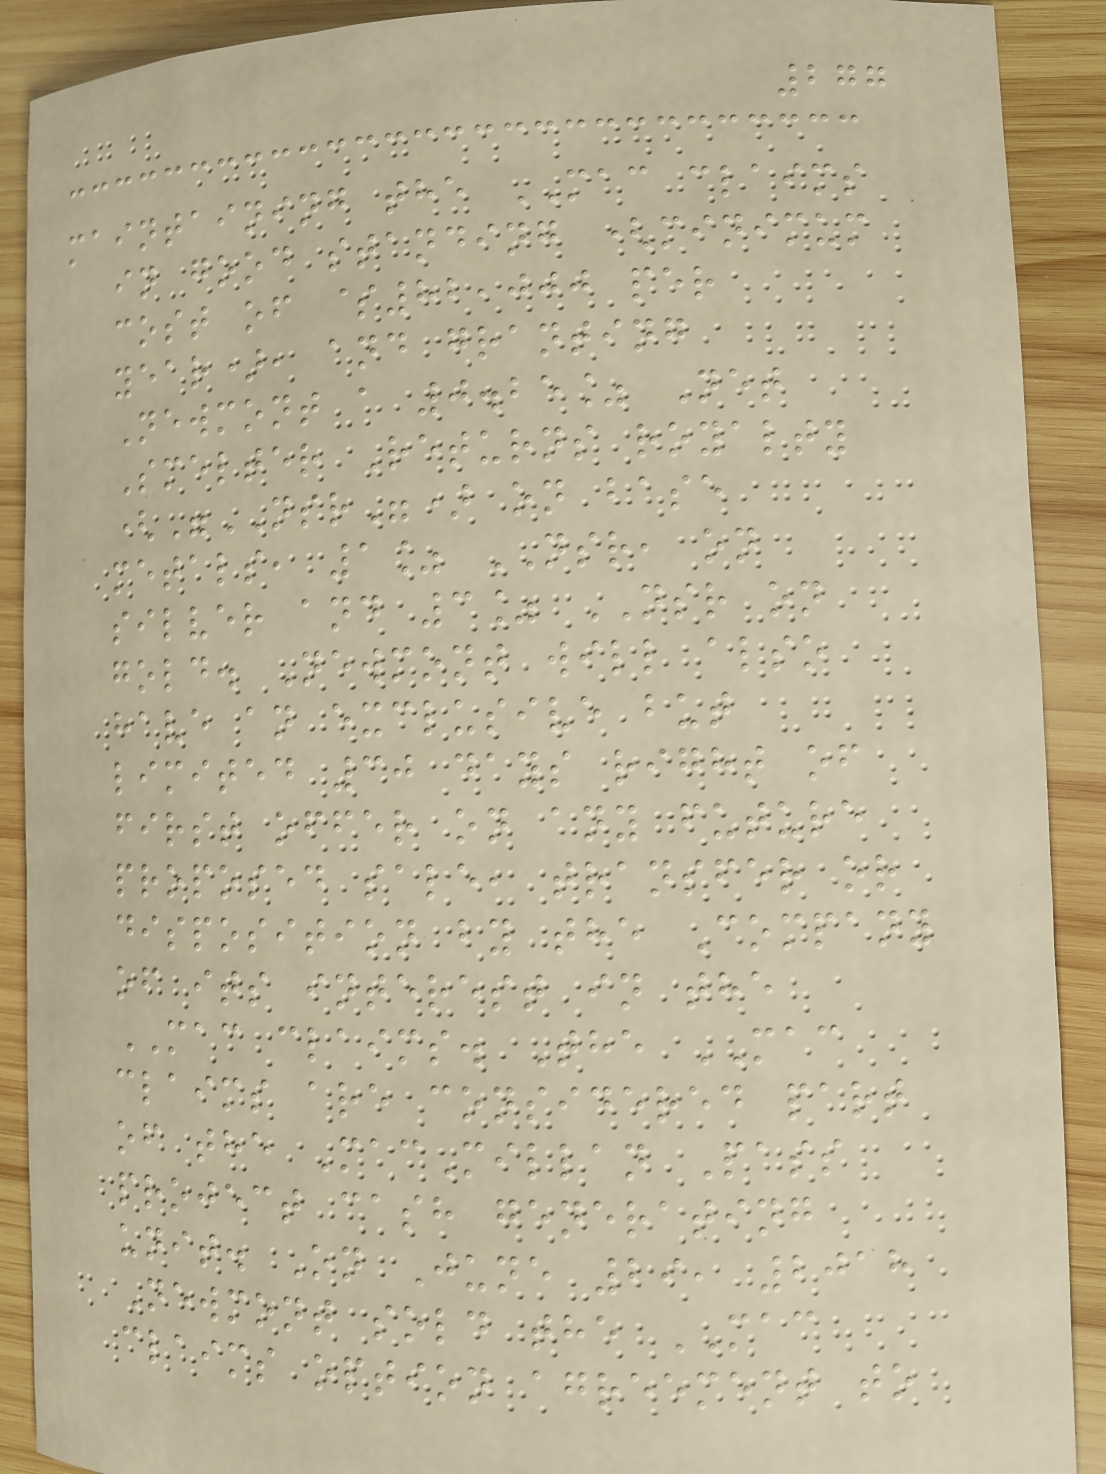277
maintaining the MAC claims
in good standing (minimum
cost of $82,000 per
year), and granting
Newmont a 0.25% Net
Smelter Returns royalty
("NSR") on base
metals, 1% NSR, on
silver and 3% NSR on
gold. Newmont will also
have an exclusive but
limited 30 days right of
first offer on any future
proposed sale, transfer or
disposition by the Company
of its interest in the
MAC claims. The MAC
claims are considered part
of the MacMillan Pass
project cash generating
unit. On June 29, 2018
Newmont sold the MAC
claims option agreement to
